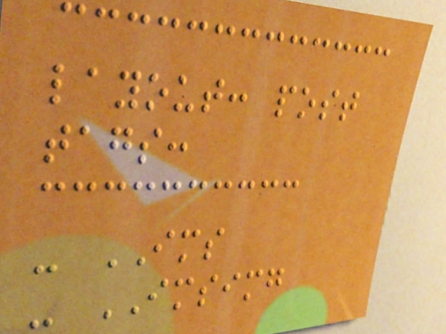layout: post
tags:
- IMS
- IMSIMG
